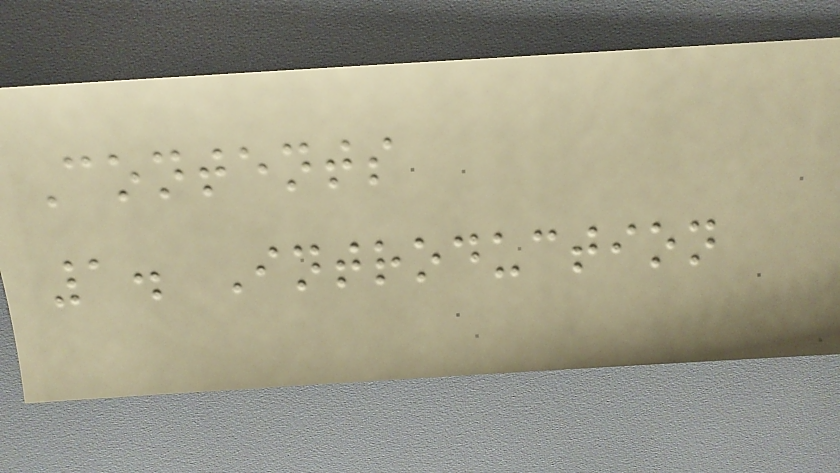Contents
1. Introduction
